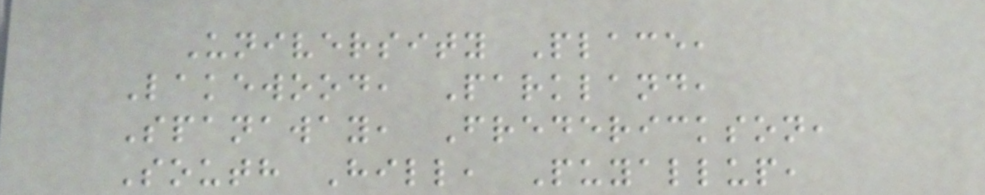University Place,
Lakewood, Parkland,
Spanaway, Frederickson,
South Hill, Puyallup,
